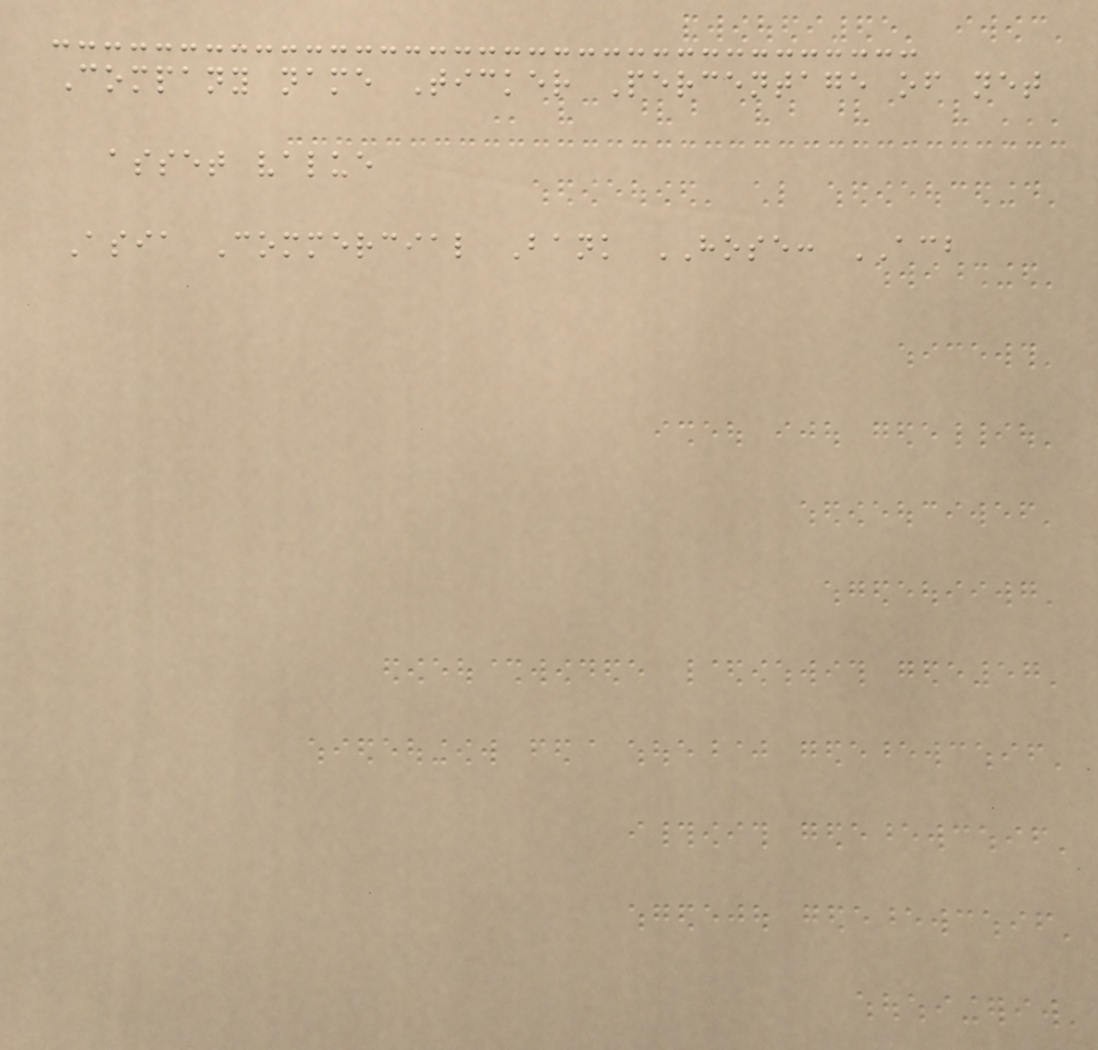Company name Ticker Percentage of net
asset value
Asia Commercial Bank HOSE: ACB
